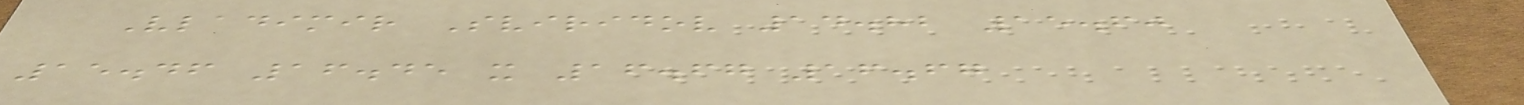Vladimir Sviridov 14.82 15.60
15.46 16.45 x 16.67 16.67
